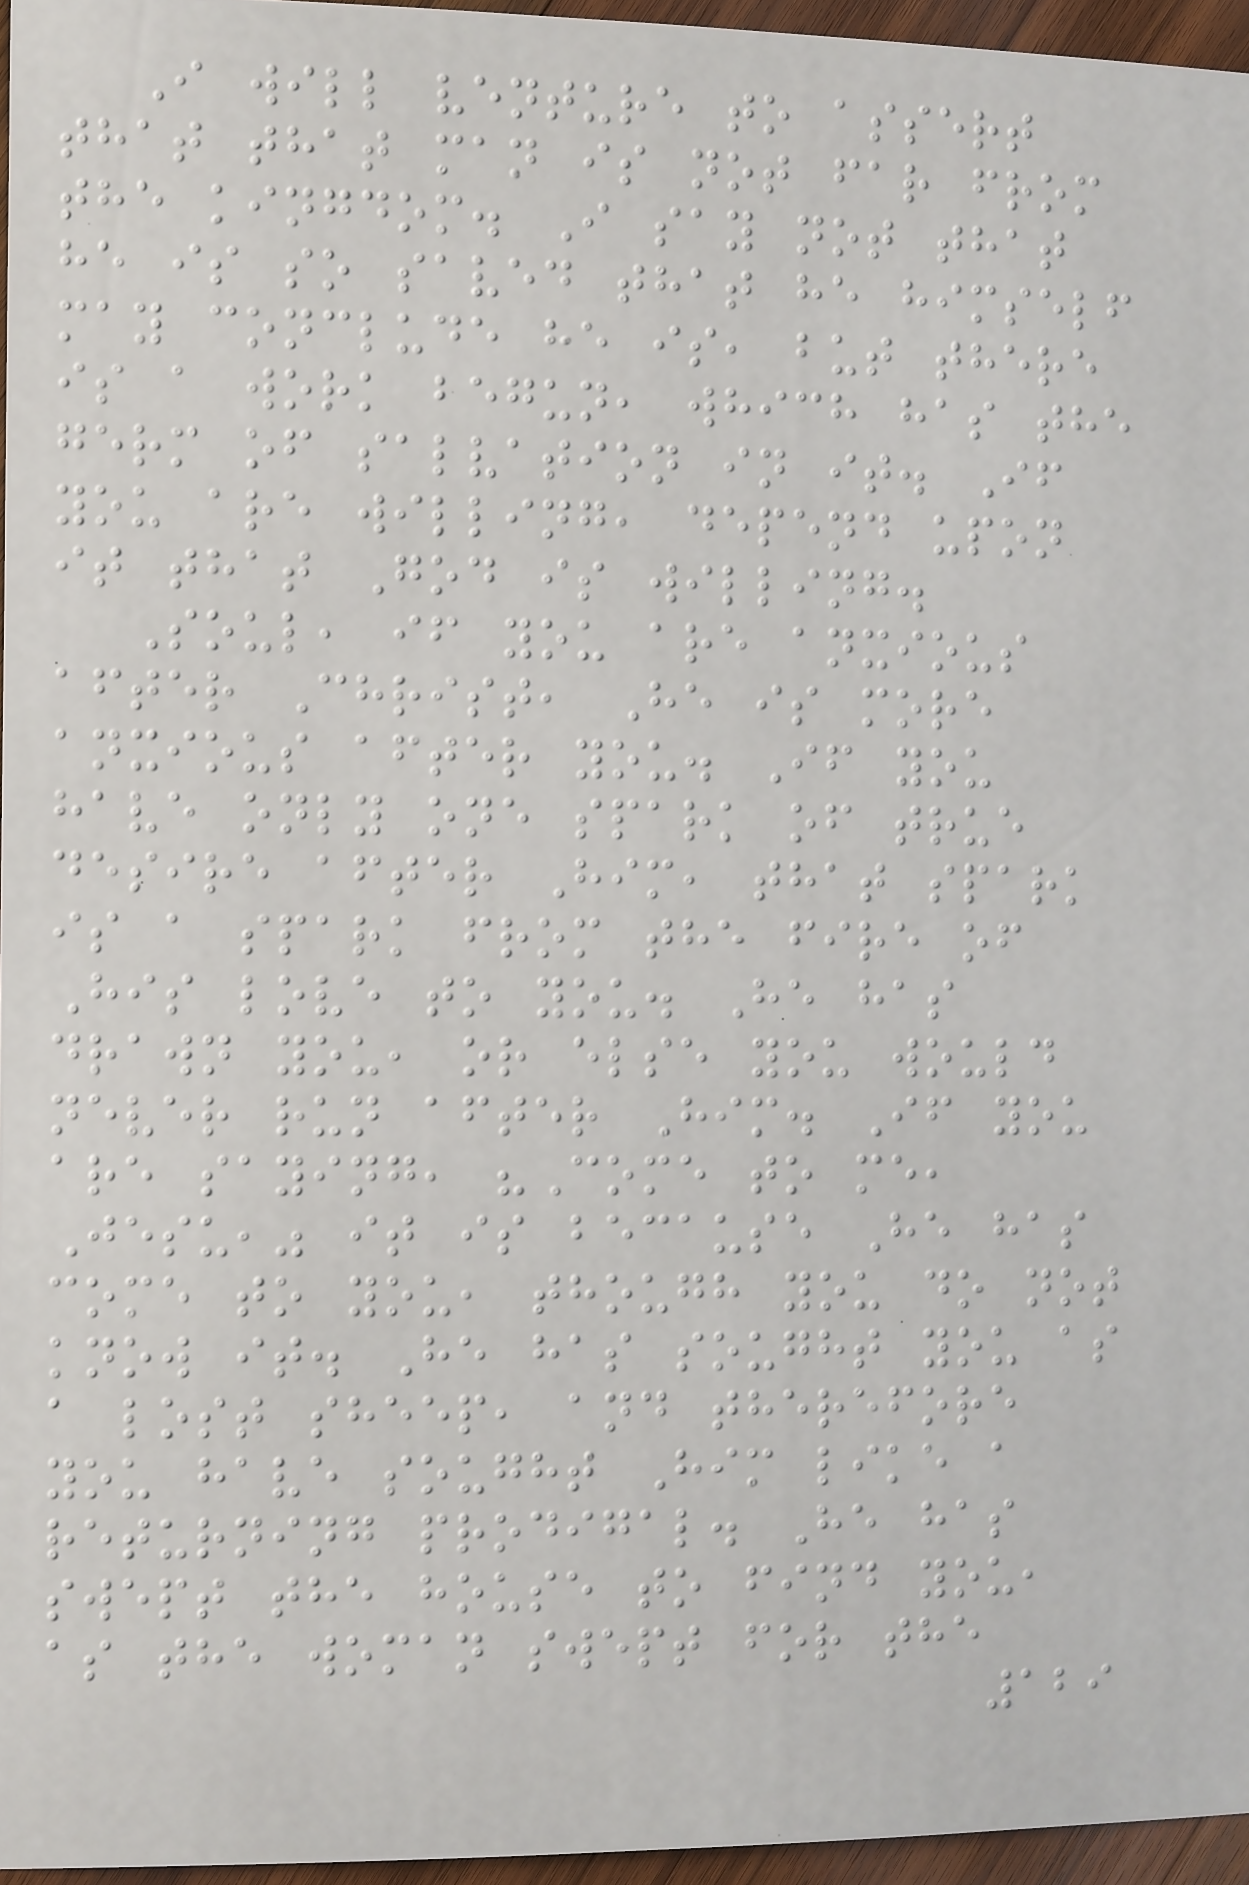I will venture to assert
that that man is not far from
the kingdom. I say not that
he is so saved that he himself
may conclude he is, but there
is a work begun, which has the
germ of salvation in it. If
you are willing, depend upon
it that God is willing.
Soul, if you are anxious
after Christ, He is more
anxious after you. If you
have only one spark of true
desire after Him, that spark
is a spark from the fire of
His love to you. He has
drawn you, or else you would
never run after Him. If you
are saying, "Come to me,
Jesu," it is because He has
come to you, though you do not
know it. He has sought you as
a lost sheep, and therefore
you have sought Him like a
returning prodigal. He has
swept the house to find you,
as the woman swept for the
129
